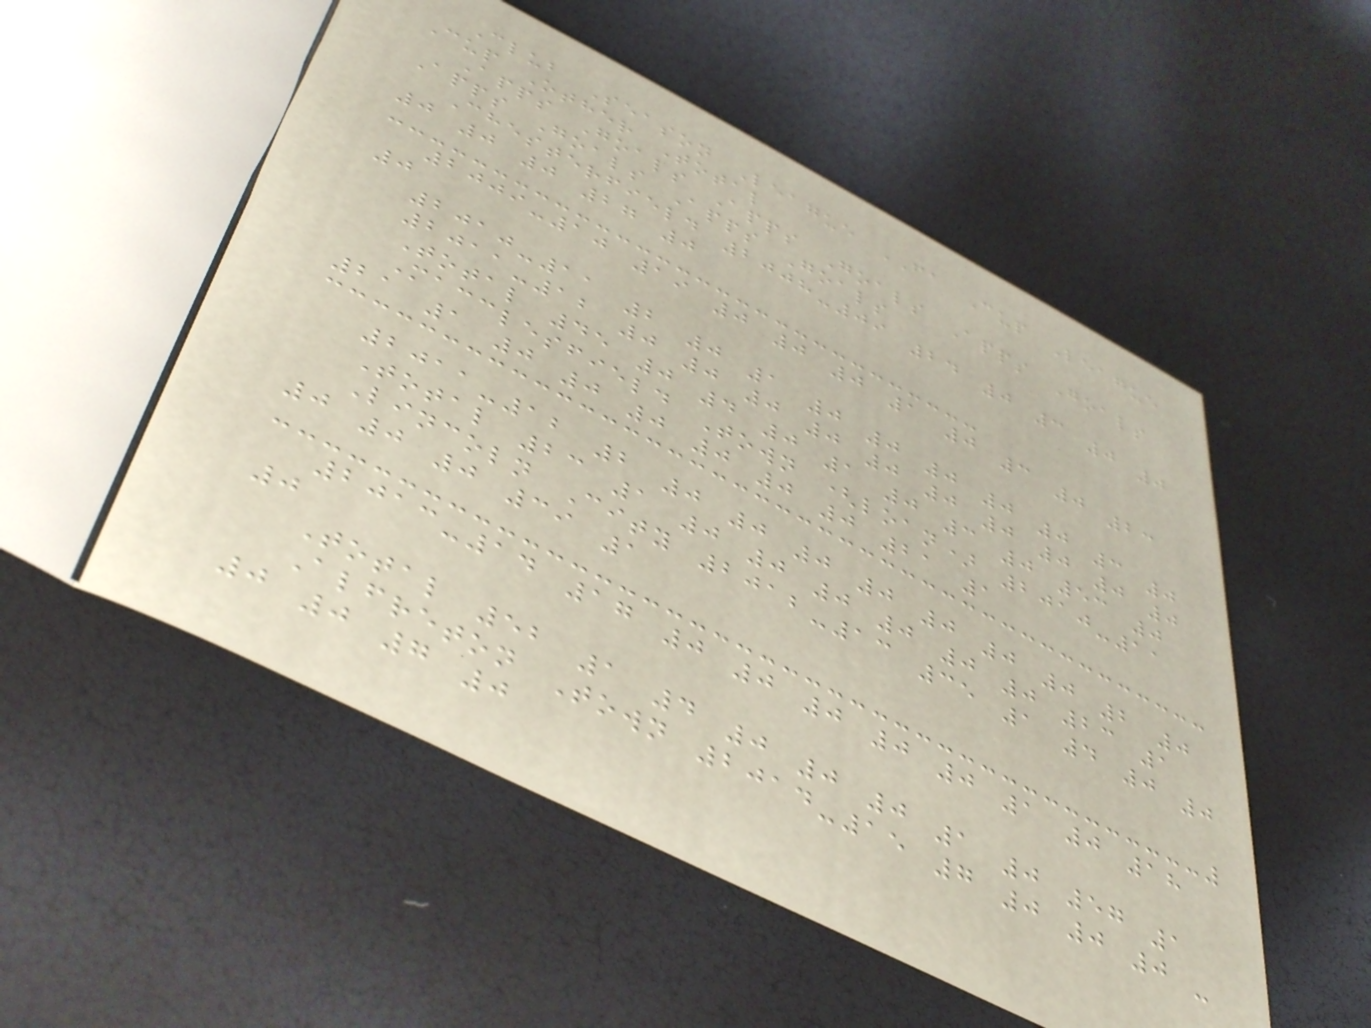Club Season League FA Cup League
Cup Other Total
Apps Goals Apps Goals Apps Goals
Apps Goals Apps Goals
Chesterfield 2008-09 24 0 3 0 0
0 0 0 27 0
2009-10 19 0 0 0 1 0 3 0 23
0
2010-11 2 0 1 0 0 0 0 0 3 0
2011-12 0 0 0 0 0 0 0 0 0 0
Total 45 0 4 0 1 0 3 0 53 0
Macclesfield Town (loan) 2010-11
21 1 0 0 0 0 0 0 21 1
2011-12 2 0 0 0 0 0 0 0 2 0
Total 23 1 0 0 0 0 0 0 23 1
Lincoln City 2012-13 35 1 4 0 0
0 0 0 39 1
2013-14 17 0 0 0 0 0 1 0 18
0
Total 52 1 4 0 0 0 1 0 57 1
Alfreton Town 2014-15 7 0 0 0 -
0 0 7 0
